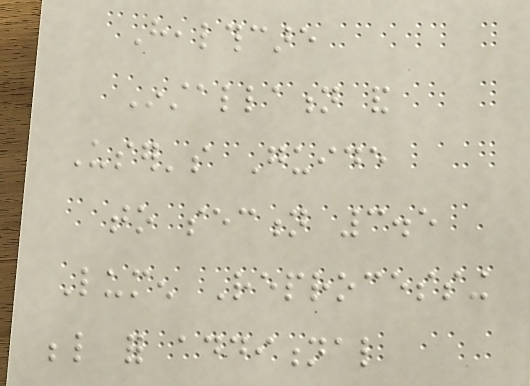Healthcare
Installation and
User's Guide
to section 3.5
Lumen Reprocessing
below for additional
